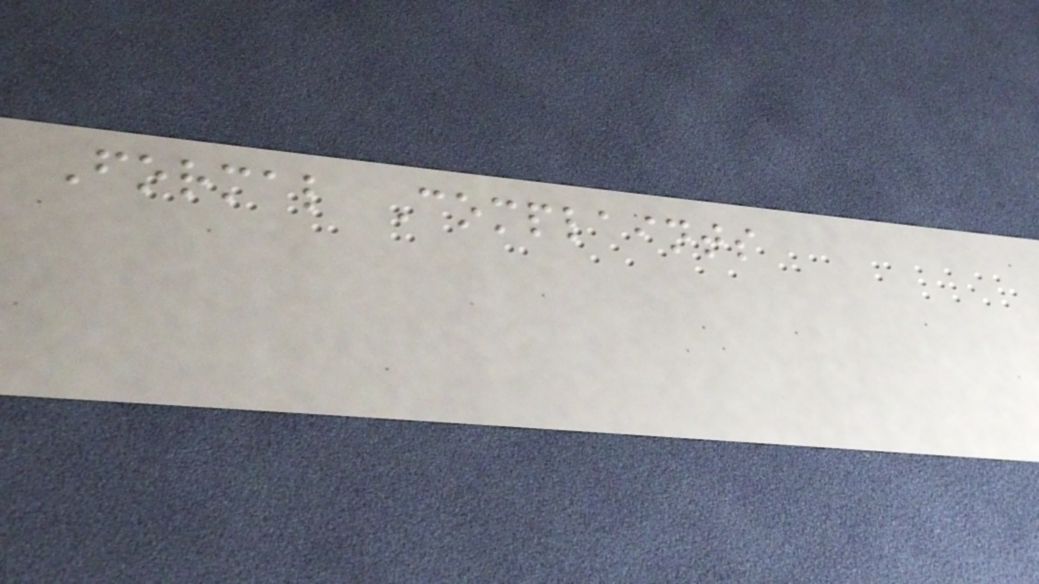Formal Complaints
